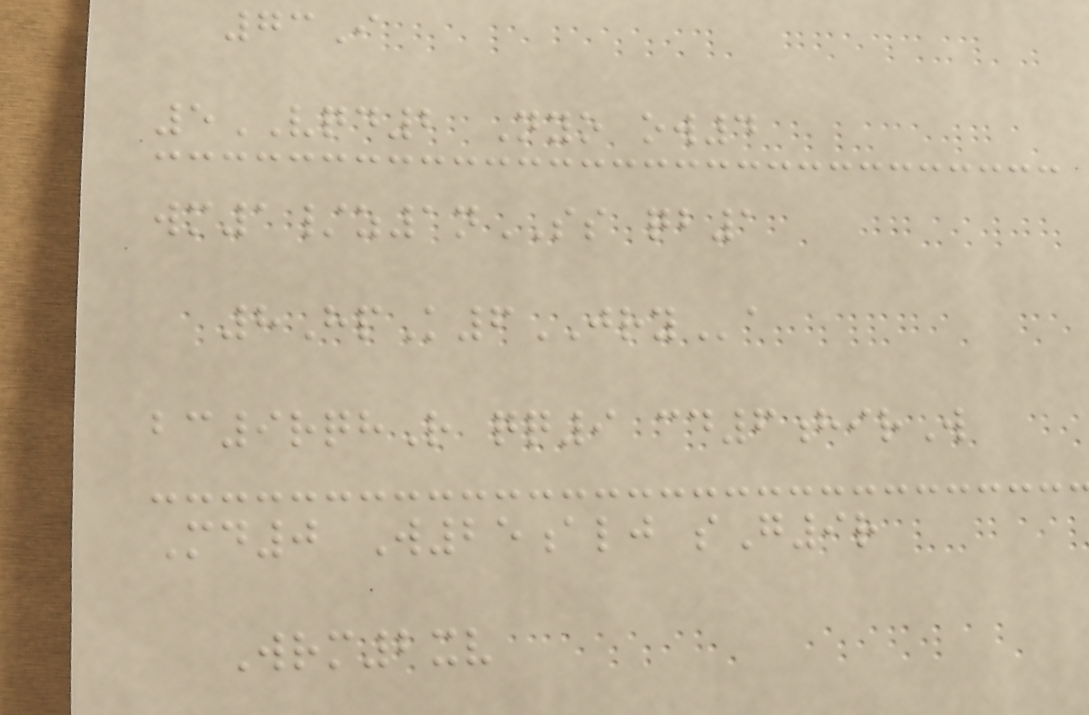73I
5VQD2 Nyo ow4
wm1/z1nSS qb1
8HpK6JRYa
bc9rqhR qq9 cd6hirW
Md0 W25alj sG9r
Wrm2xv
